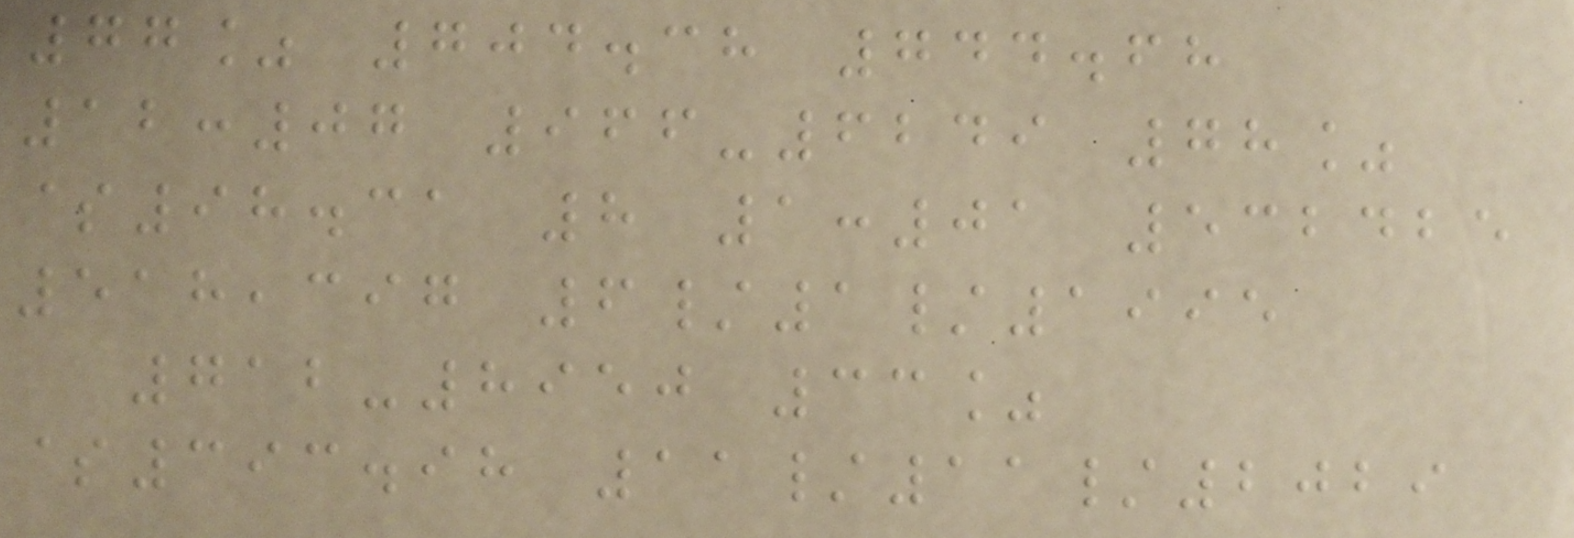77% 704.38 744.68
12:07 966-6249 78%
$98.31 8 1:01 532425
518,397 6/1/1995
712-8950 33%
$393.98 11/11/2029
